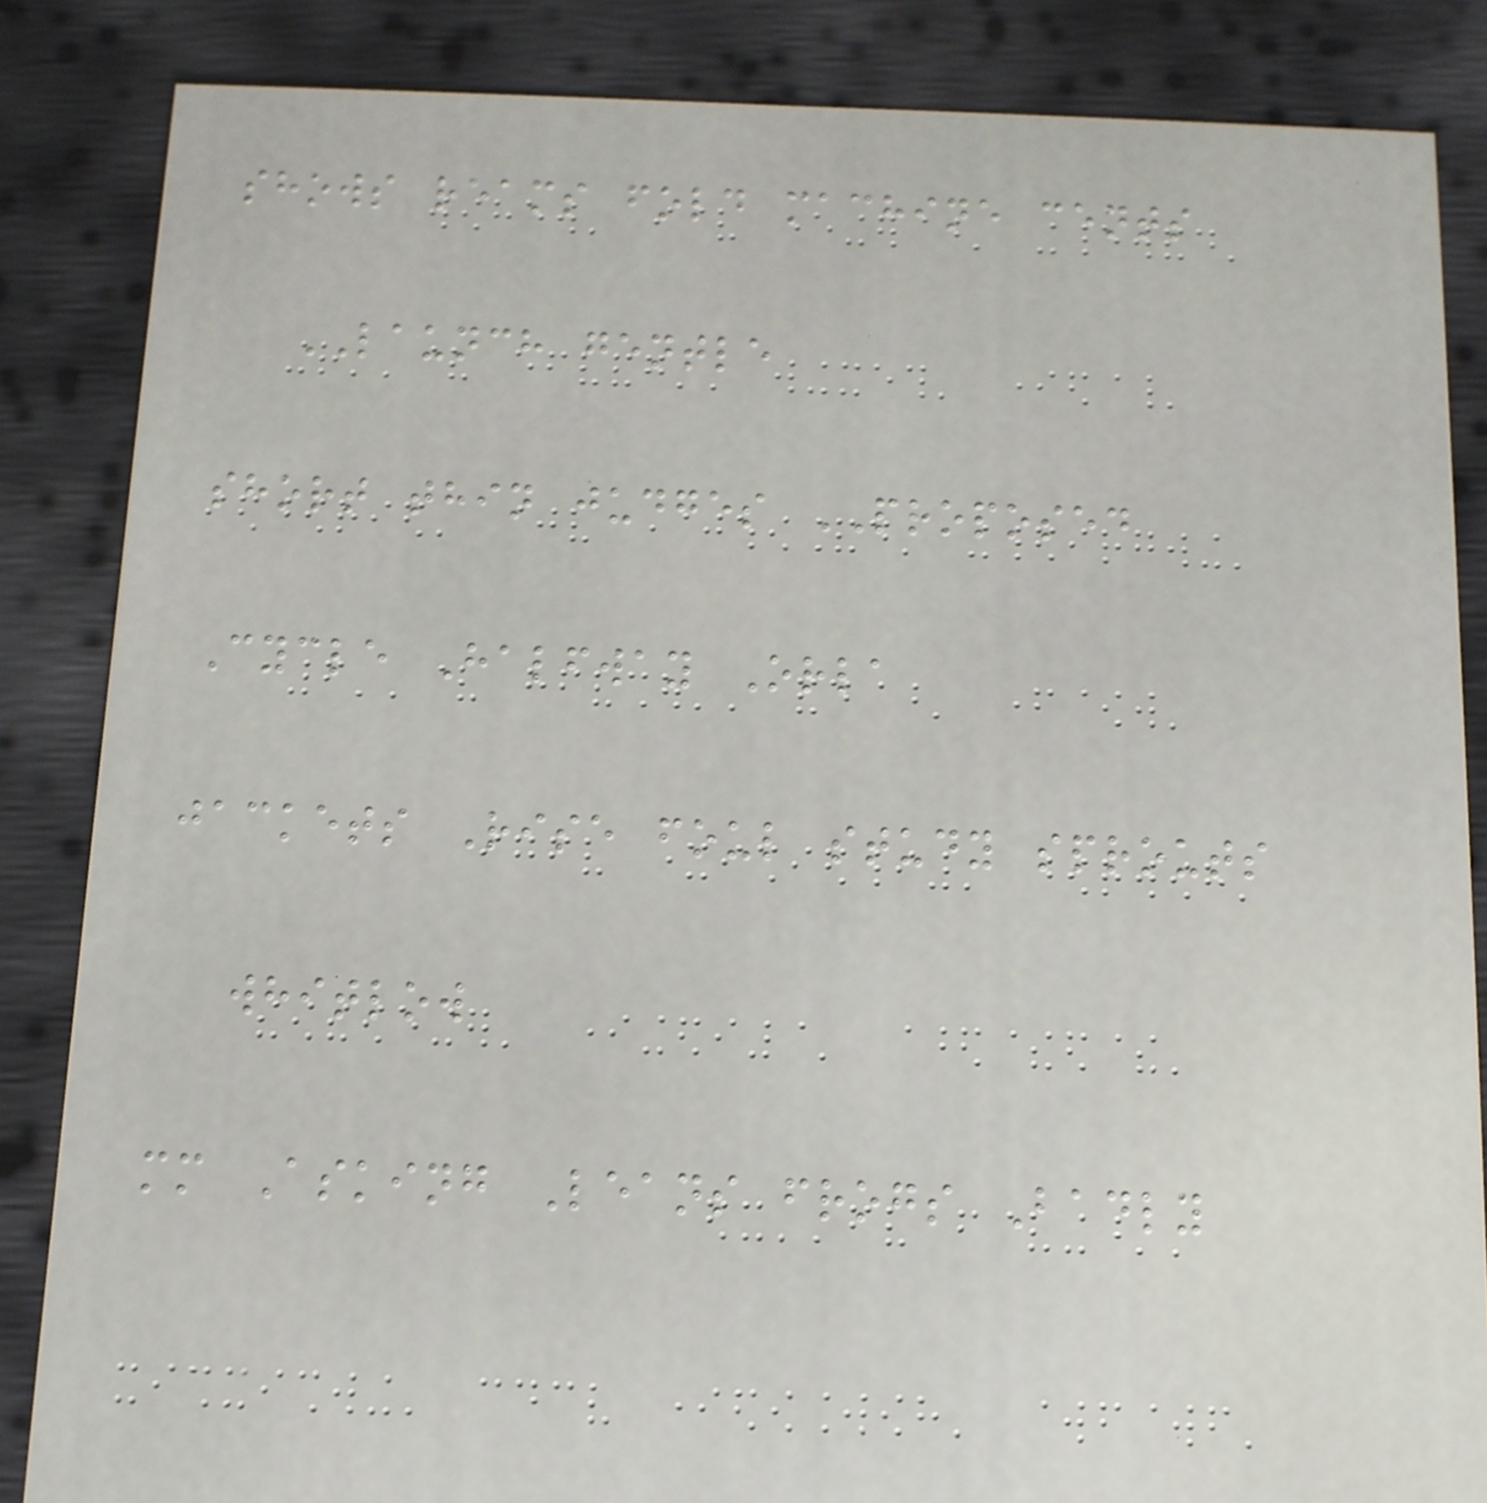shows reams fold machine cents
LAUNCH gentle
short thin judges PROPOSED
Cycle Halfway Orla
jackets Rise foul study sprouts
whitlow
mm Asking Leans frogs Badly
